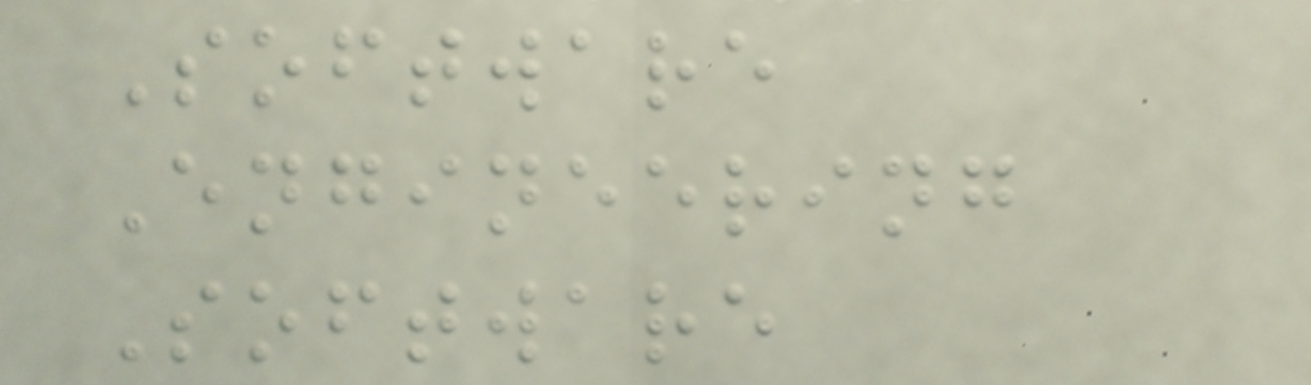Software
Engineering
Software
